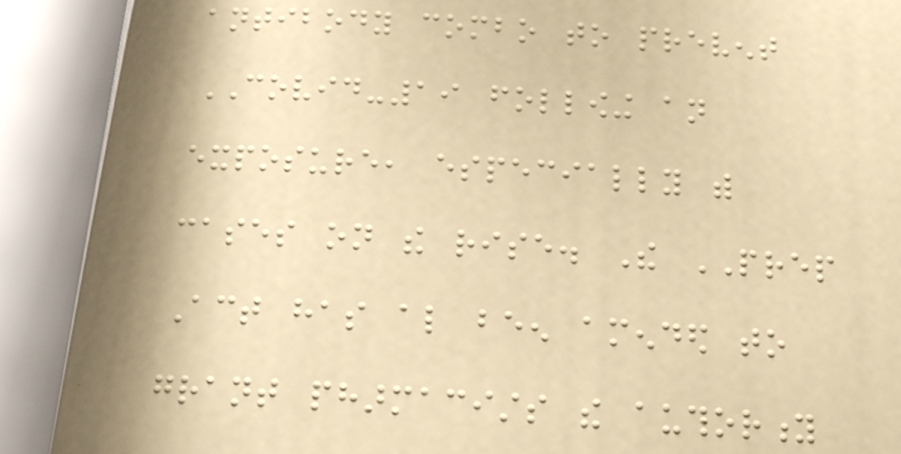antibody combo to prevent
COVID-19 following an
exposure, especially with
cases on the rise. The PREP
Act has also been amended to
grant pharmacists the authority
